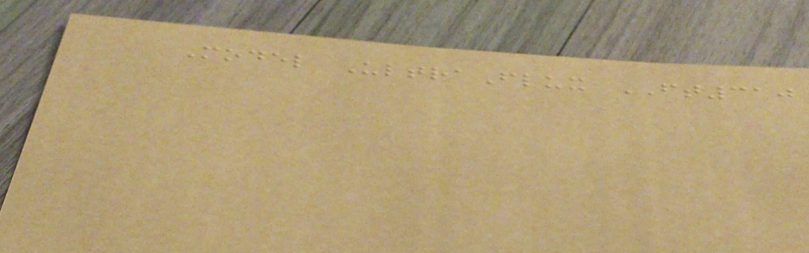Model UltraFlux FT310
